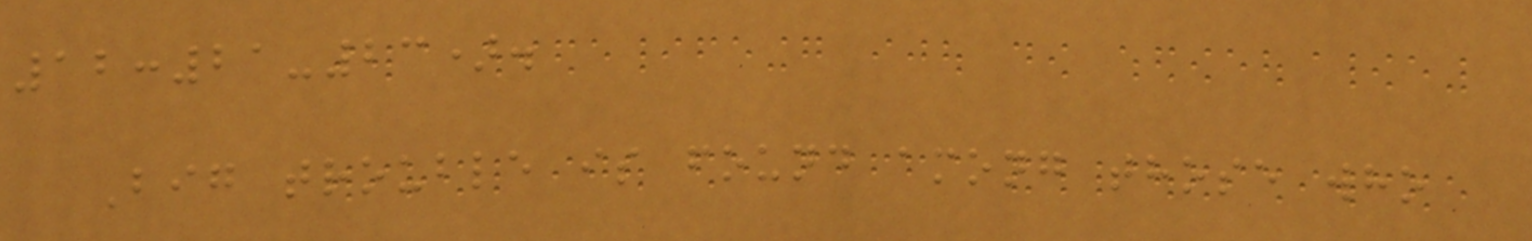12:21-23).
Big trouble is found among those who
